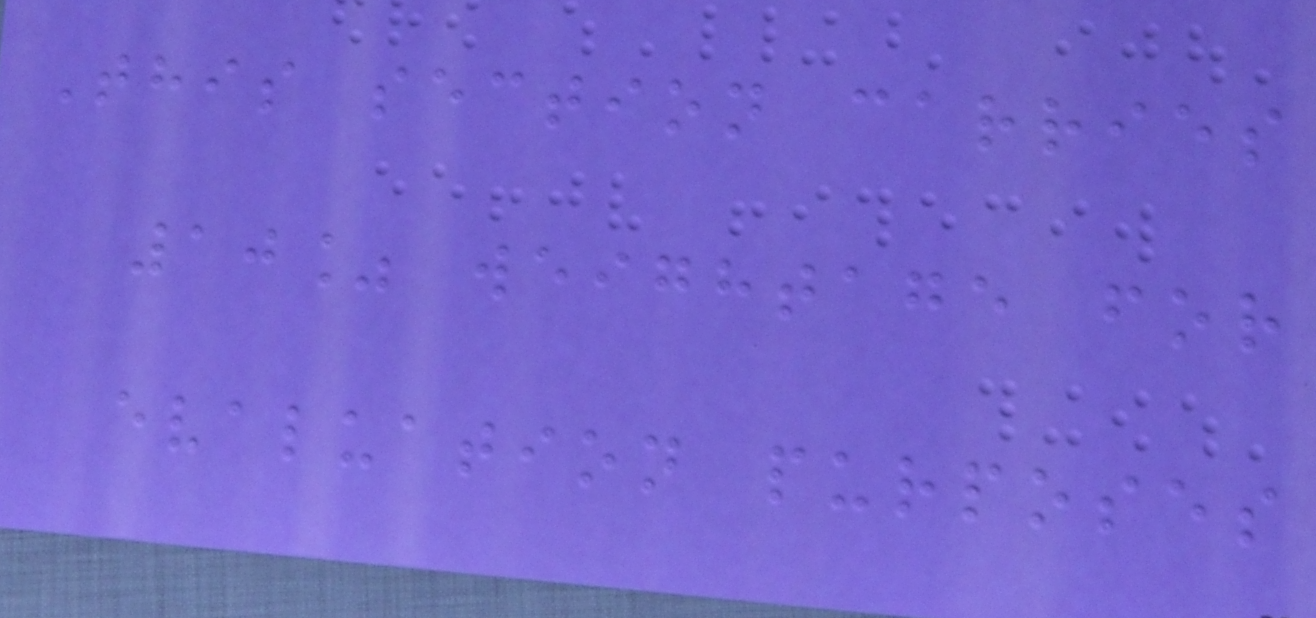This section carries
10% weightage for
evaluation purposes
